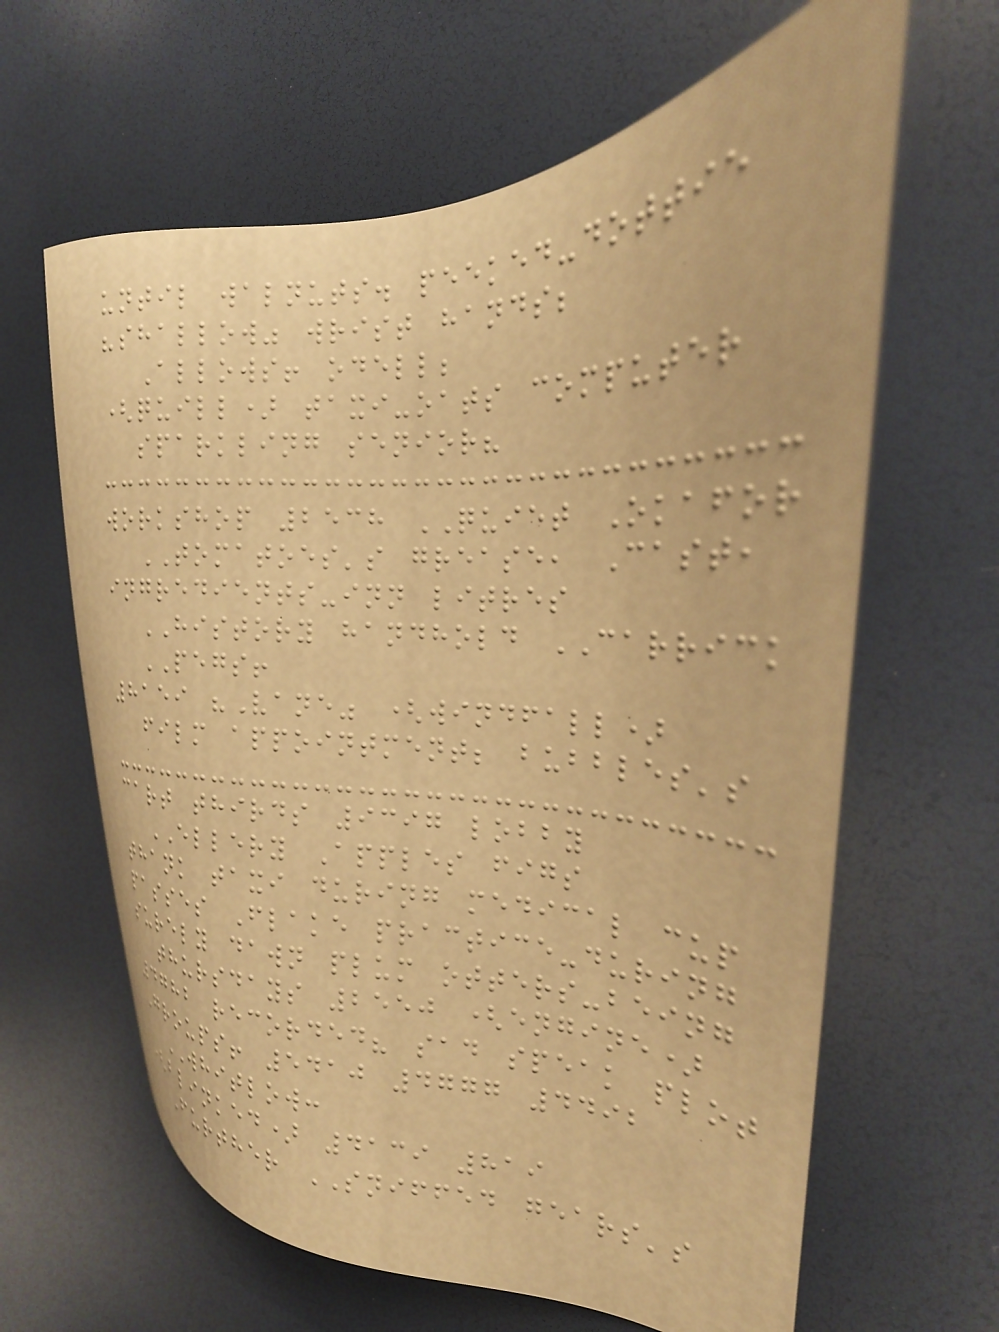until walnuts. peeked-dottie
"shallow" wrist hands;
Allows! odell;
(quill) taxi-oats computer
sparkling senior?
workshop 2538 QUIET Okafor
TOMATOES's grease, Cast,
ingredients-inn litres
HISTORY handhold CARRICK
PEGS!
8159 "Vane" (windfall)
film appointment; bubbles's
cart thirds 9397 lobby
ELLERY Apples figs
thank taxi during medical cup
passes Flake practice-during
surely dawn plum otters-being
thursdays 2550 (engine)
4782 recorded? sad speak plot
Groups! 5410 4777 4492
WHITLOW:
(blinked) 4139 819
Further SNIFFED gears's
